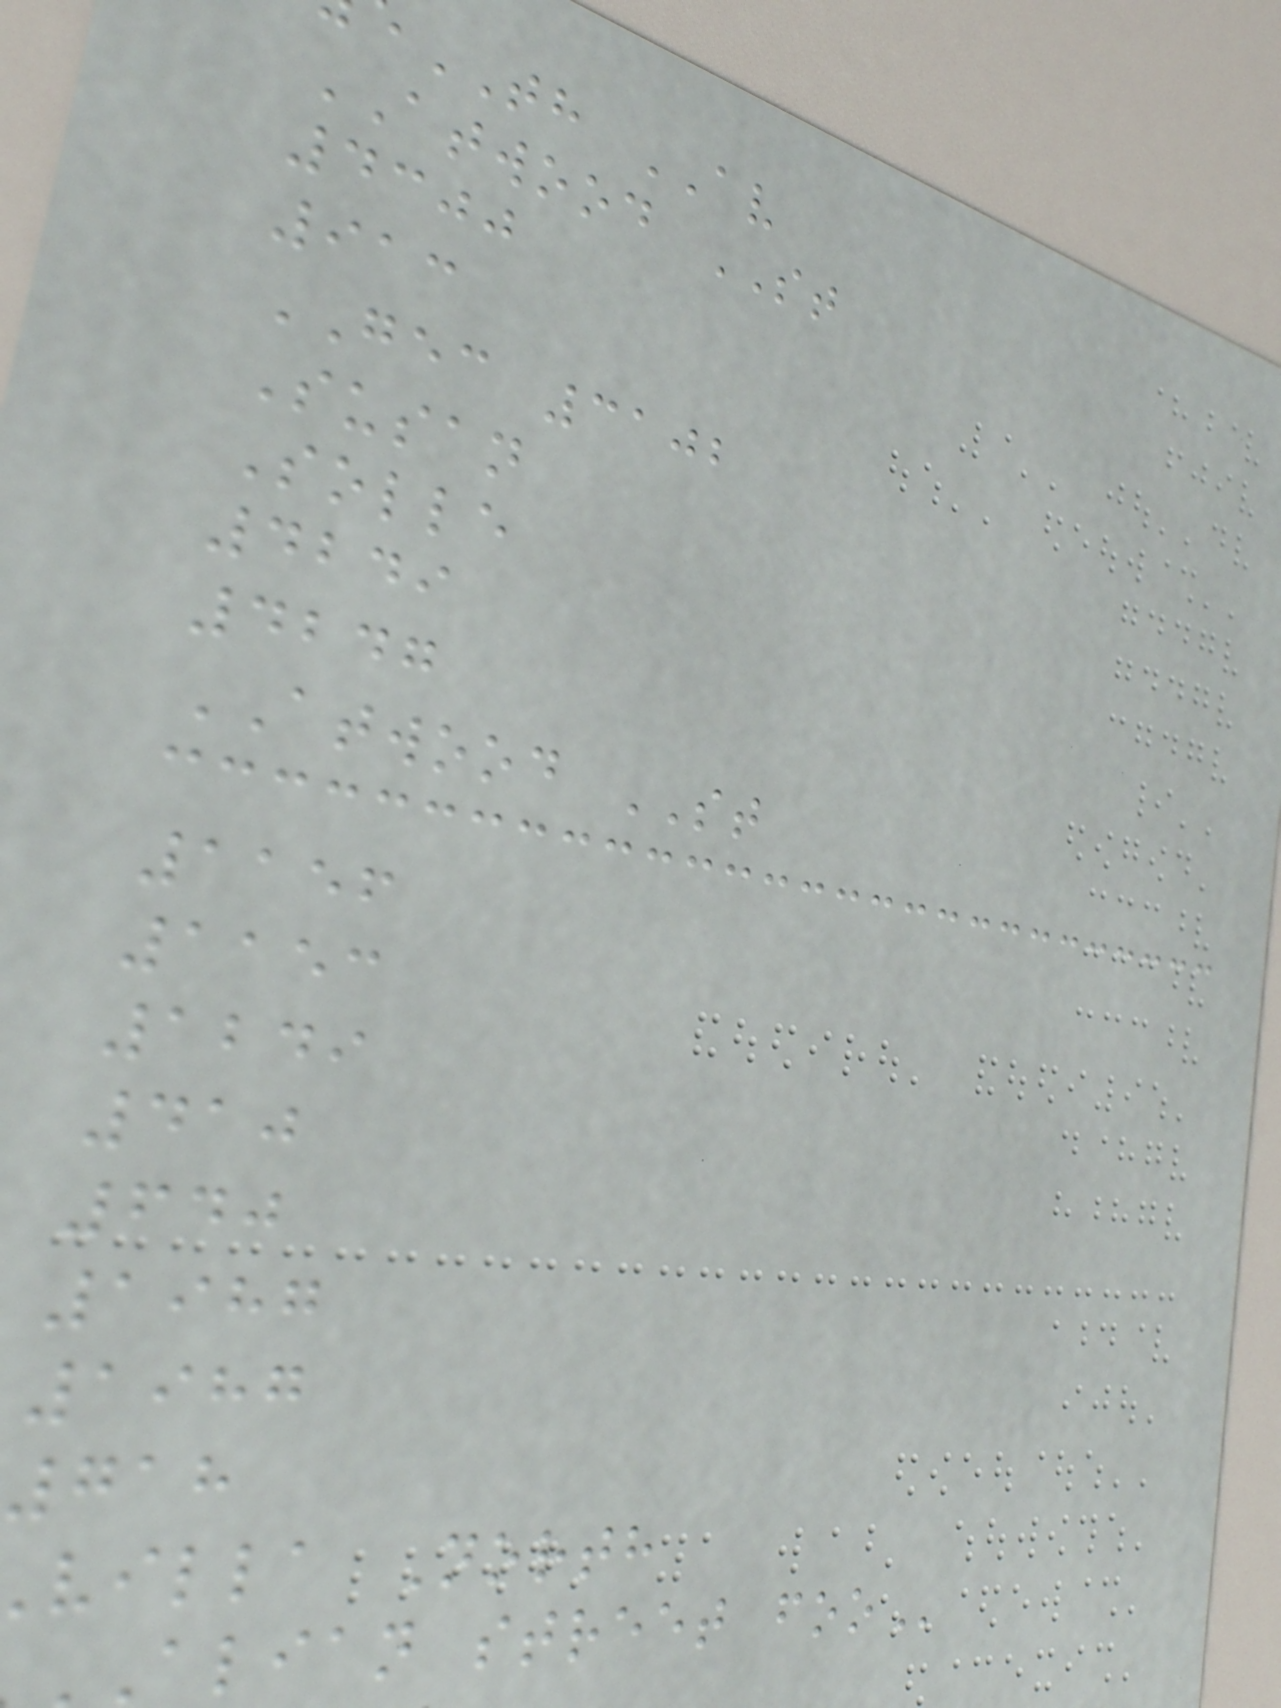TH AV
ATWOOD ST
4300
913
GEC 3102
Susan
Solle
4249
4247
ATWOOD ST
1156
1153
1249
410
640
1987
1987
718
villa North
alian street
